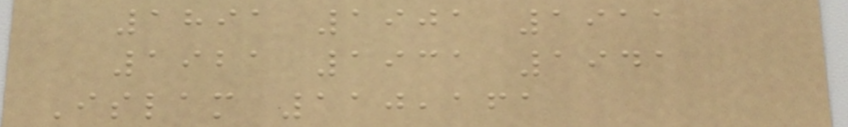1891 1901 1911
1921 1931 1941
Islam 110,161
